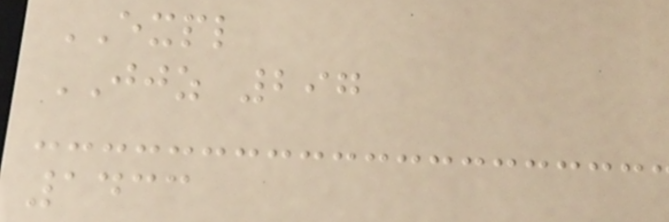EXPL
JJZ 297
1433
